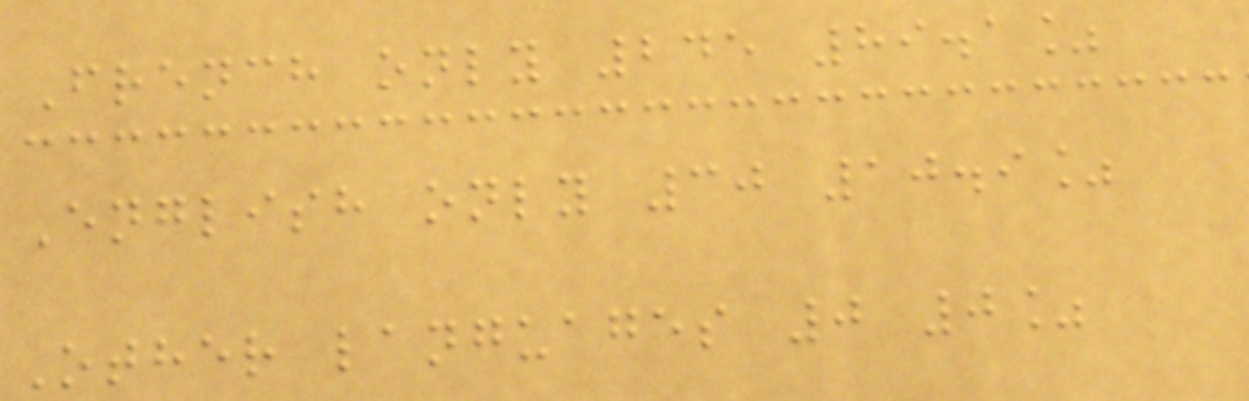French only 245 89.1%
English only 30 10.9%
Other languages 0 0%
